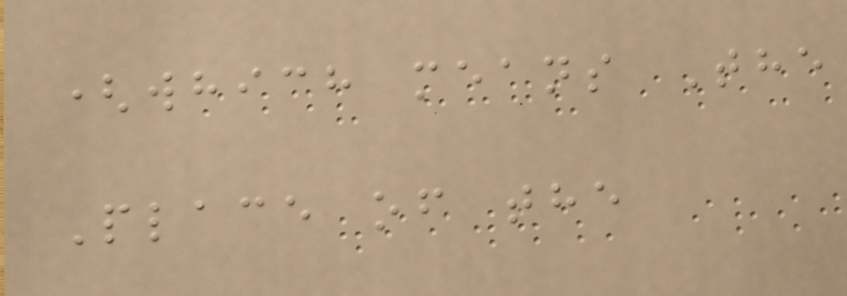(which means The
Place of the
